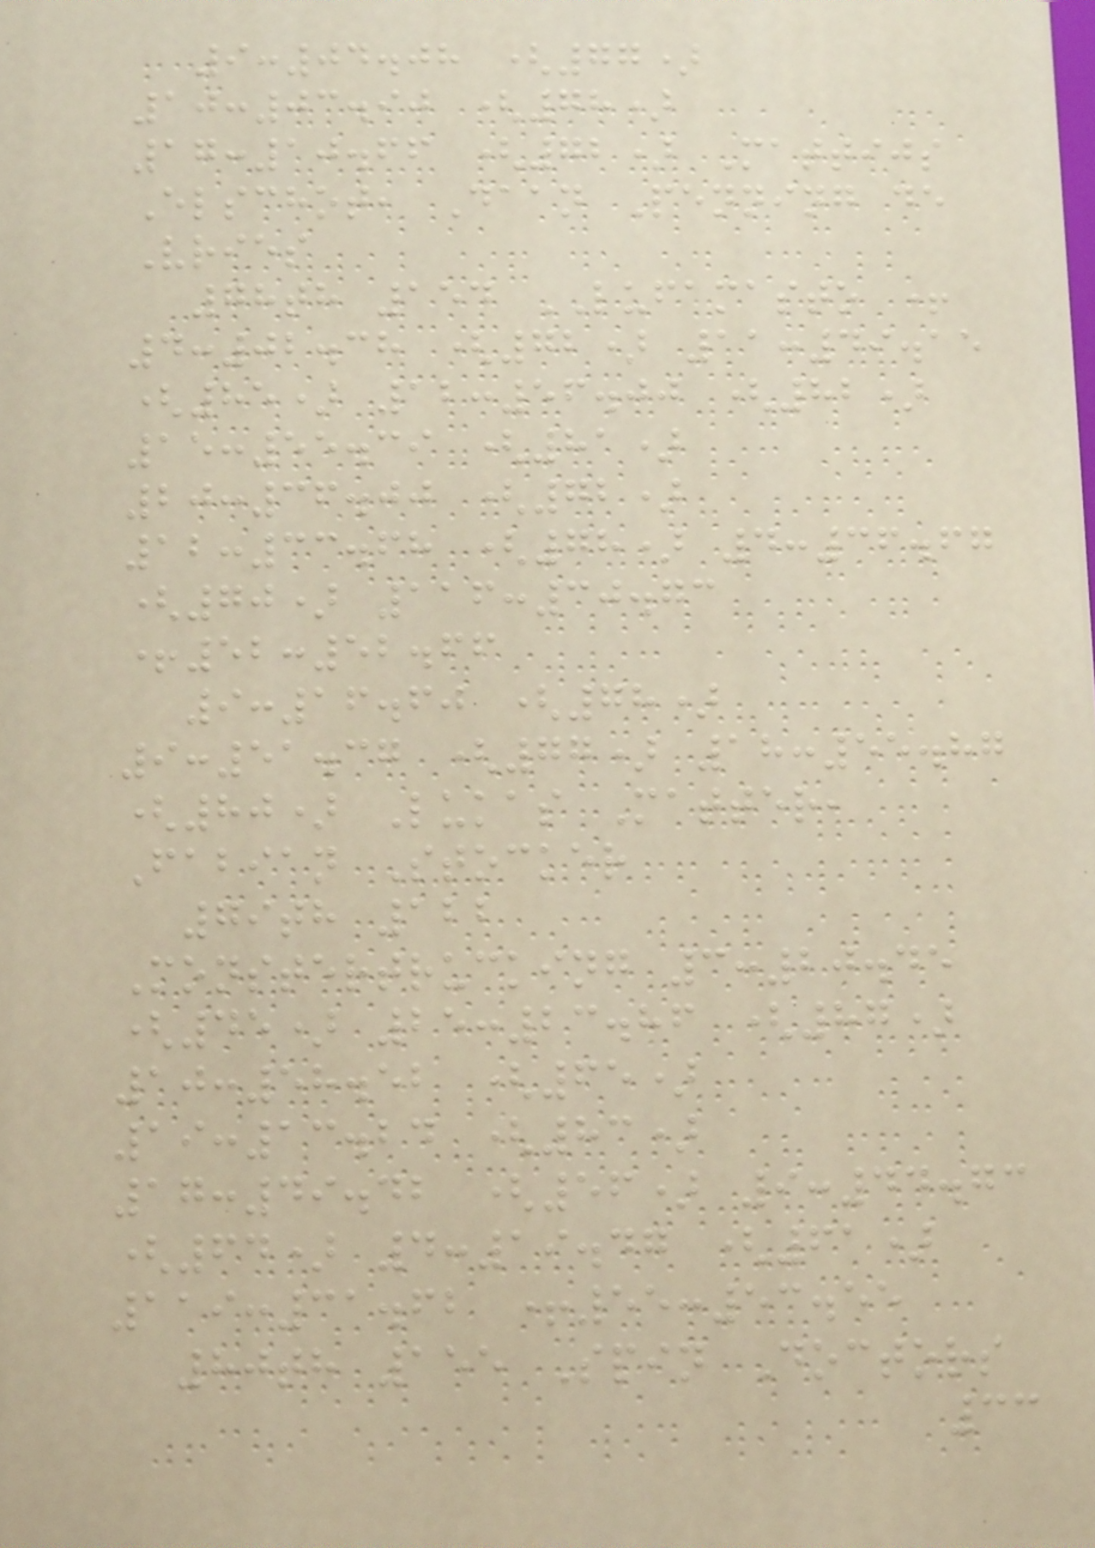9:04.08 (77)
10:03.90 (78)
17:10.66 (72) Mattijs
Elschot, Daan Penning de
Vries
78th 154 LUFAMASTO +
4:02.38 (72) 11:49.15
(85) 12:56.00 (82)
15:55.39 (81)
20:36.00 (72)
12:33.68 (78) 4:36.67
(70) 116:30.73
+52:52.66
9:16.60 (78)
9:51.37 (77) 18:55.87
(80) Lukas Matter,
Fabian Stocker
79th 122
Monstertrucking 3:20.45
(45) 25:23.86 (87)
10:58.52 (65)
19:13.24 (83)
17:49.42 (56) 9:44.73
(64) 4:19.47 (61)
119:31.62 +55:53.55
80th 155 Spin Doctors
33
